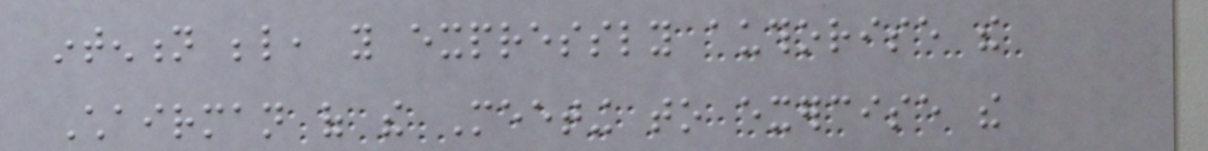intention below, you expressly authorise the
Chairman of the Meeting to exercise the
